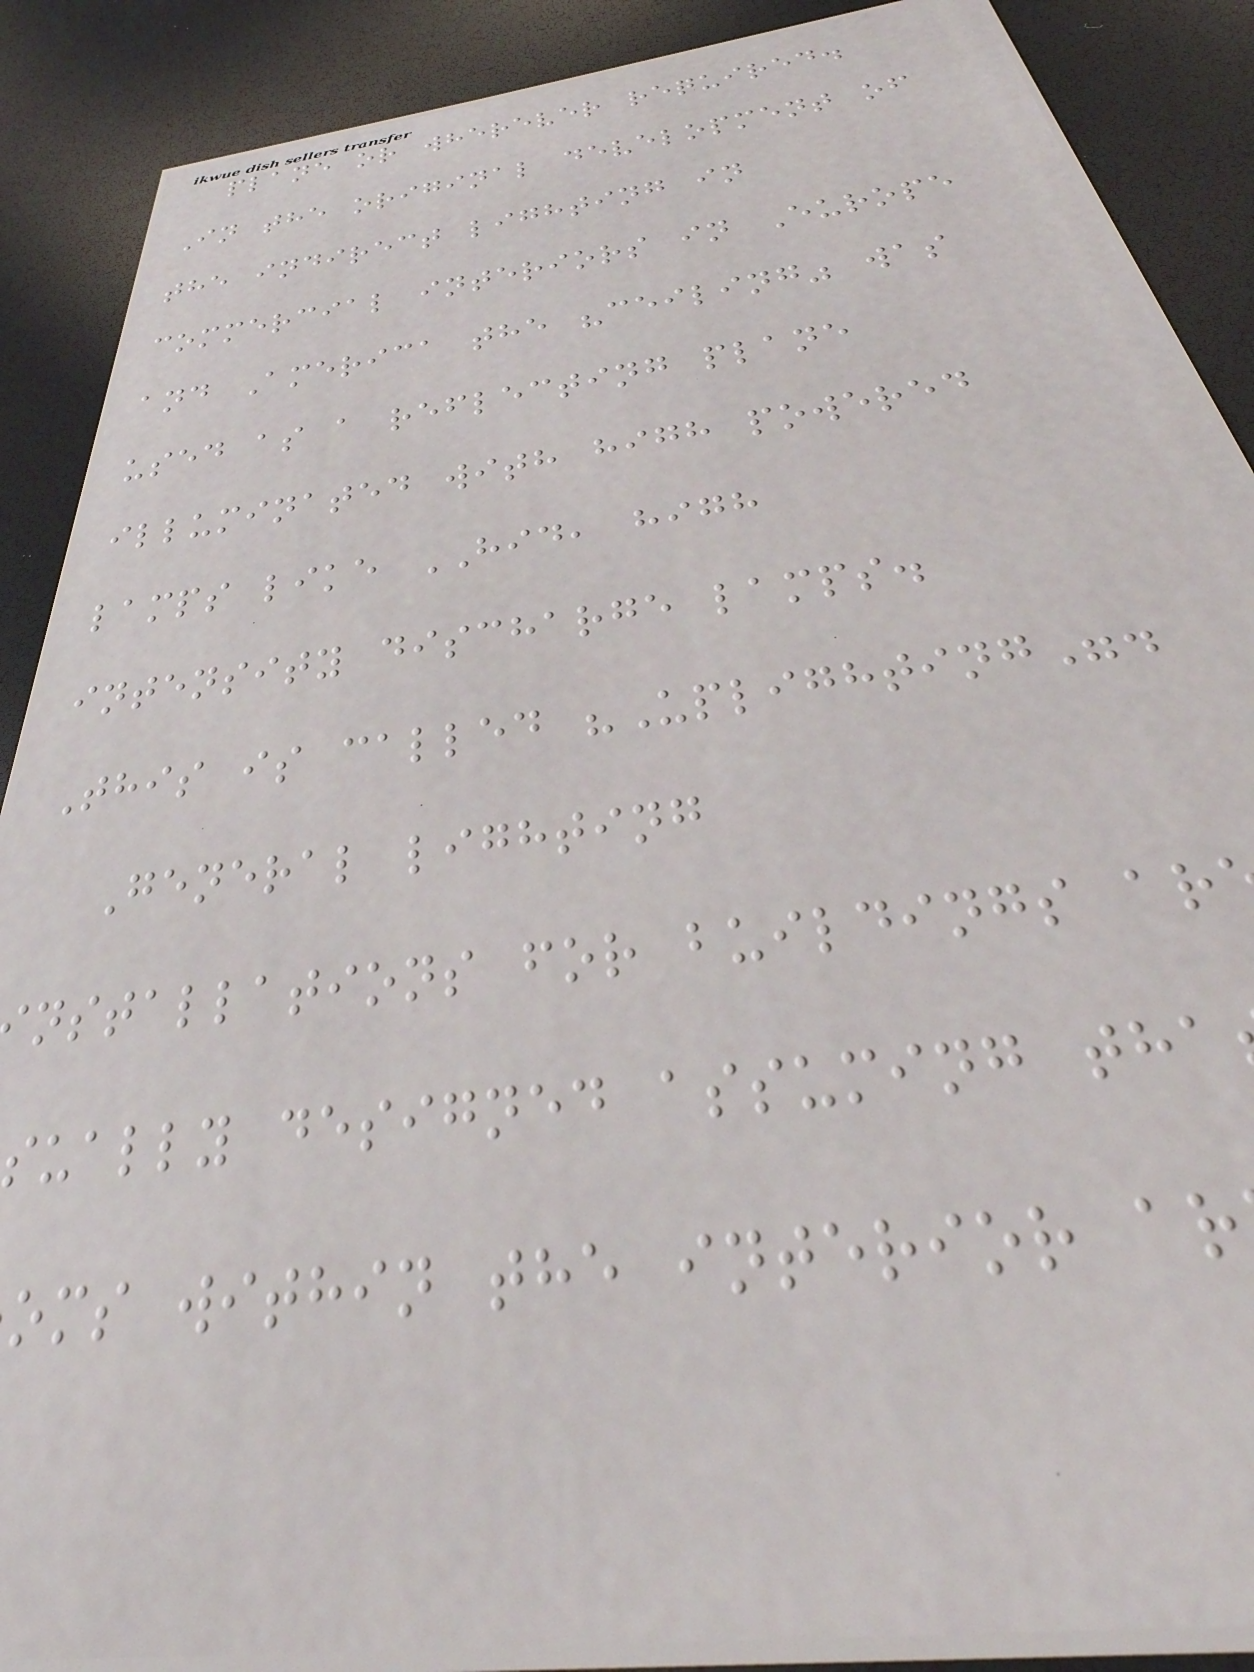plane or wherever required.
In the original development of
the indirect lighting in
commercial interiors in Europe
and America the "ceiling" was
used as a reflecting plane
illuminated with high powered
lamps like HID, high
intensity discharge lamps.
This is called "Uplighting".
General lighting
nstallations for buildings ar
sually designed assuming tha
oms within the interior ar
